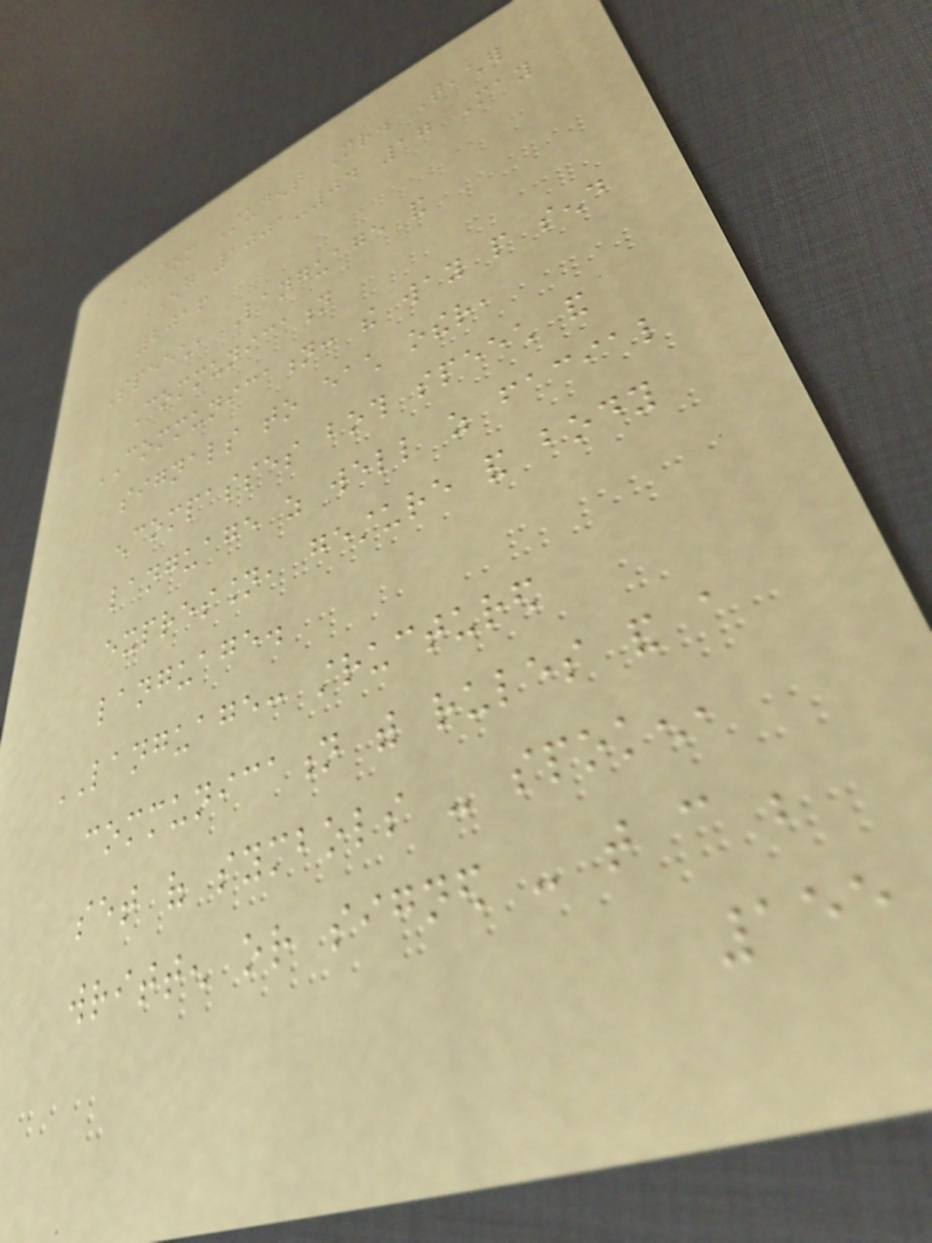Custom Student Mr. Teacher
ENG 1001-04 17 May
2016
Speech, Language and
Communication
COMMUNICATION: the way people send
signals to each other,
encompasses both speech and
language as well as facial
expression, gesture and body
language.
LANGUAGE: structured
communication with rules and a
set of symbols - spoken,
written or signed - that can be
155
